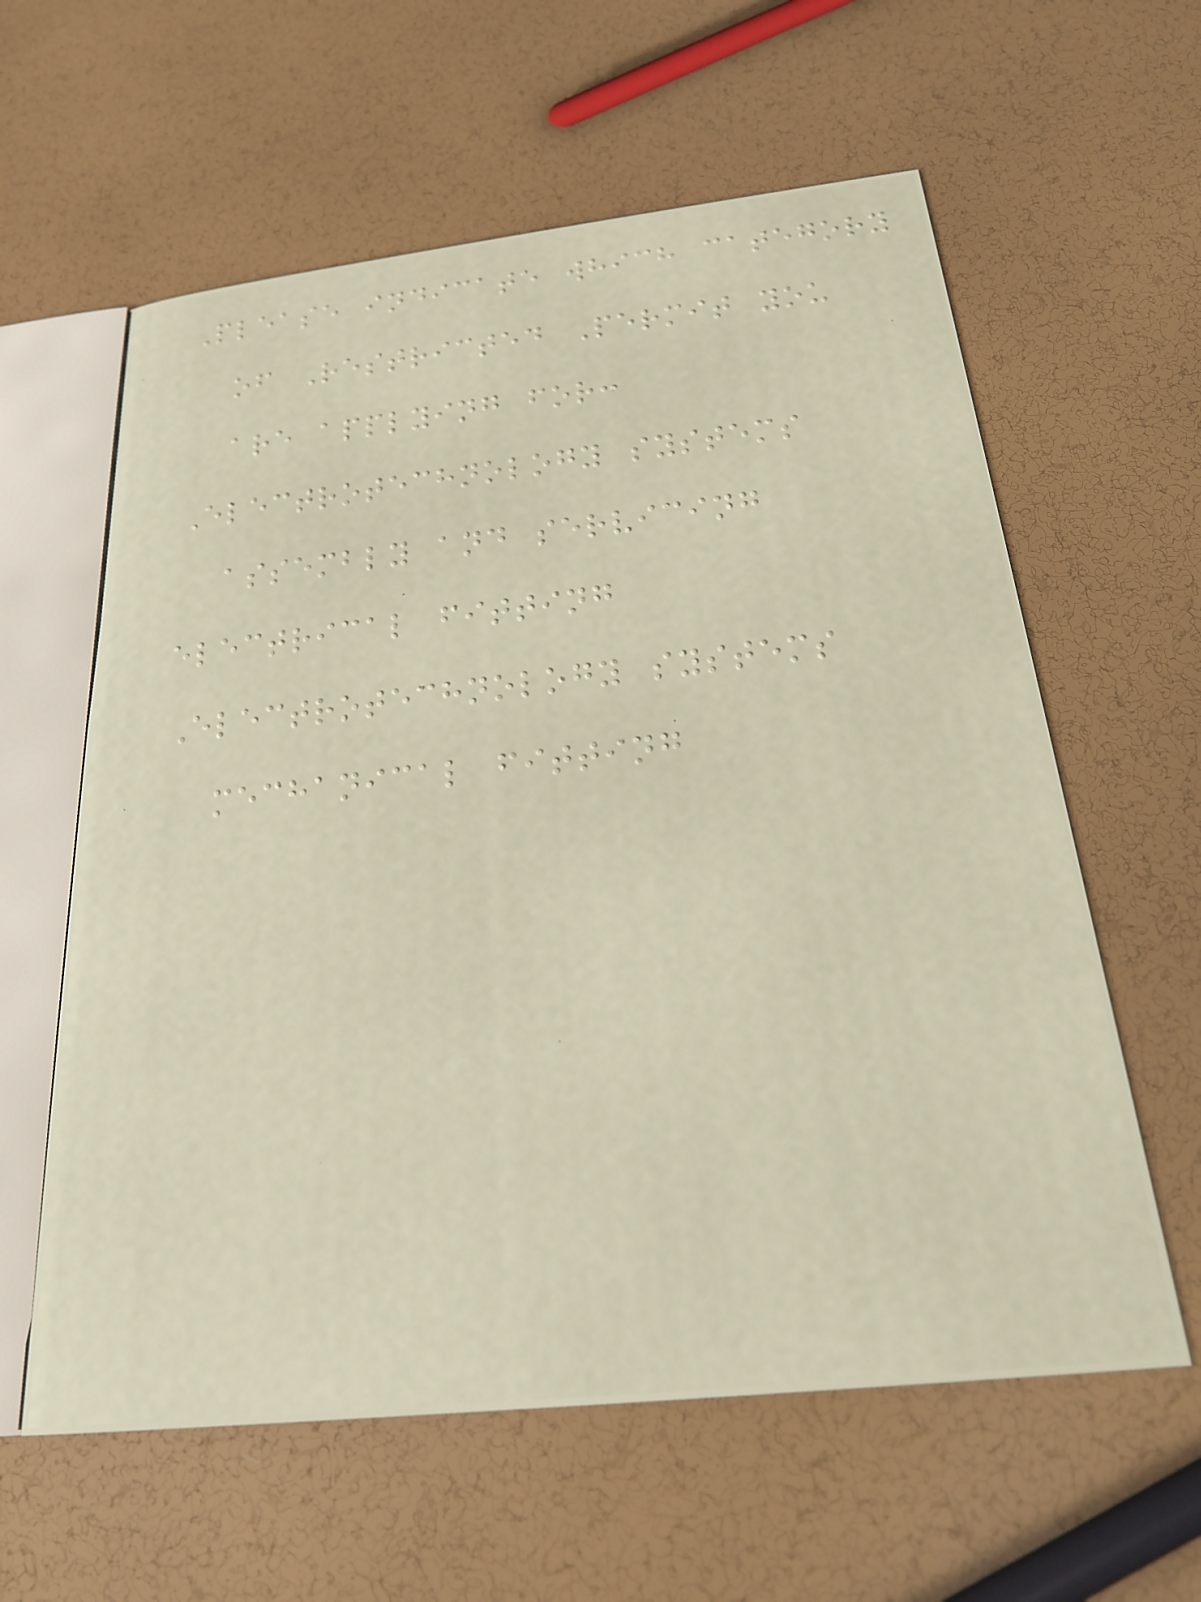Please indicate which category
of Restricted Permit you
are applying for:
Electrotechnology systems
assembly and servicing
electrical fitting
Electrotechnology systems
mechanical fitting
